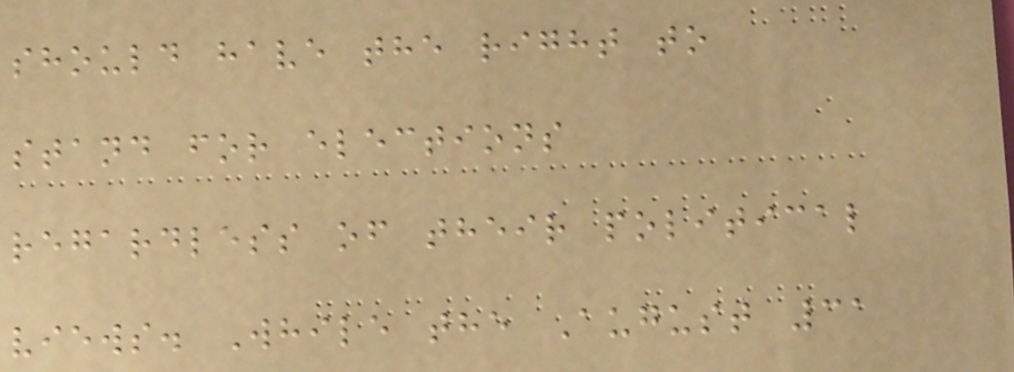should have the right to
stand for elections
regardless of their political
views. While the August 31
